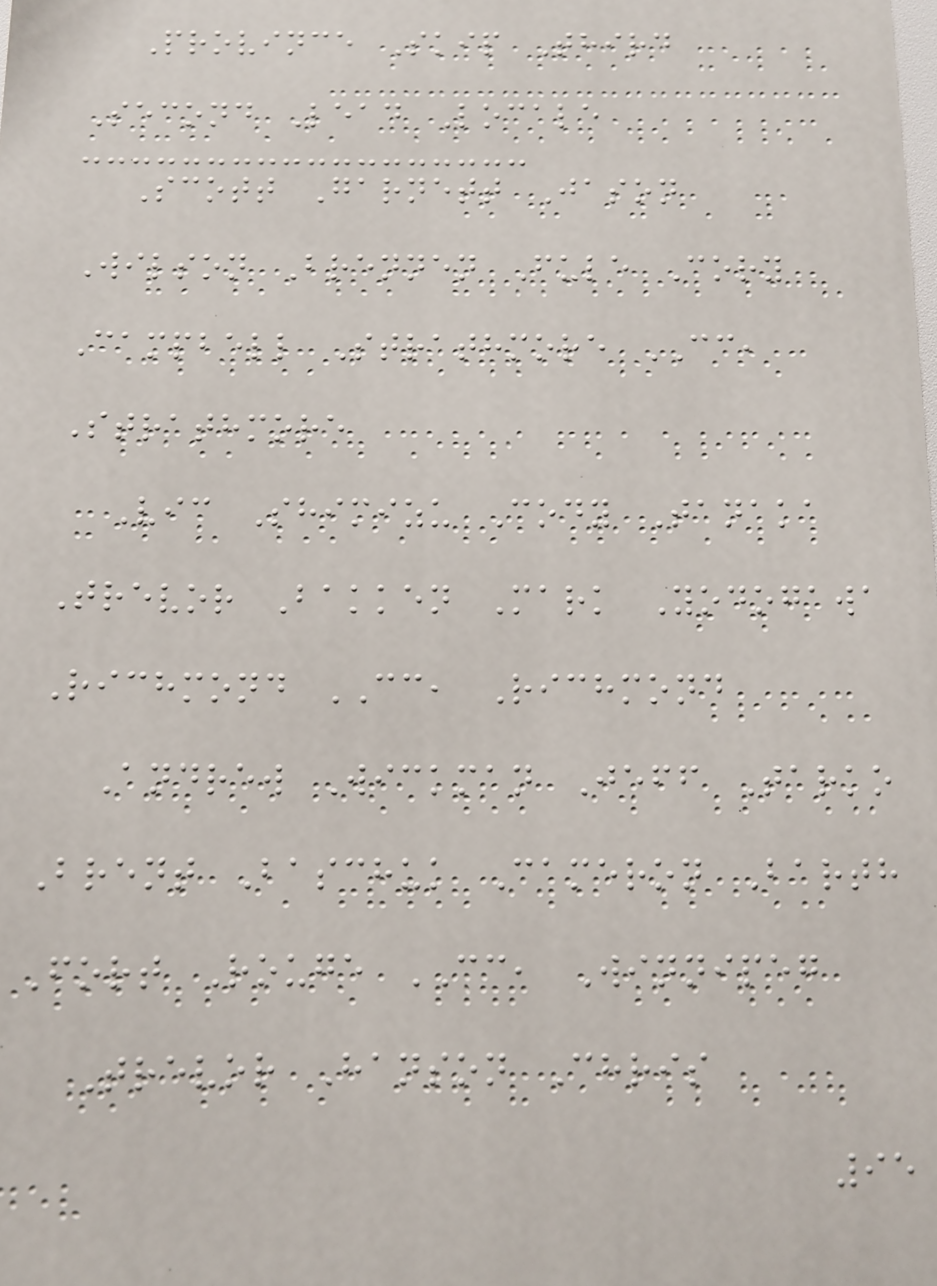Province Skip Third
Second Lead Locale
Scott Garnett Jason
Wilson Brennen Fule Cory
Campbell Strathmore CC,
Strathmore
Vic Shimizu Cody Tanaka
Trevor Bakken Mark Yodogawa
Richmond CC, Richmond
Andrew Wickman Jeff Tarko
Brent Baschuk Cameron Barth
Fort Rouge CC, Winnipeg
Trevor Hanson Chris
95
